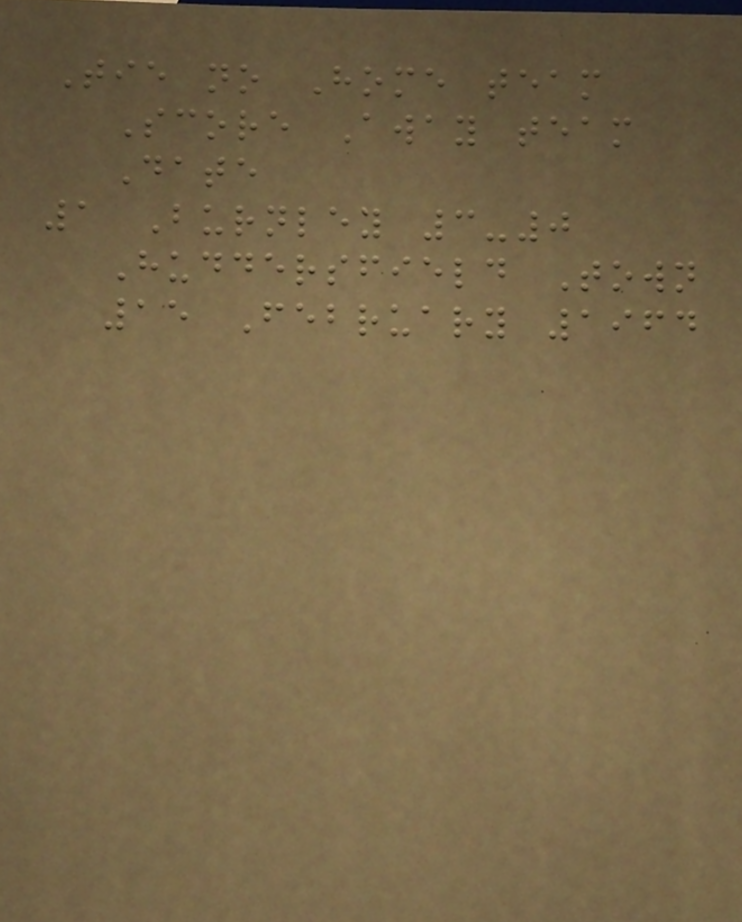Tie no Home team
Score Away team
Date
1 Burnley 3-0
Huddersfield Town
15 February 1964
